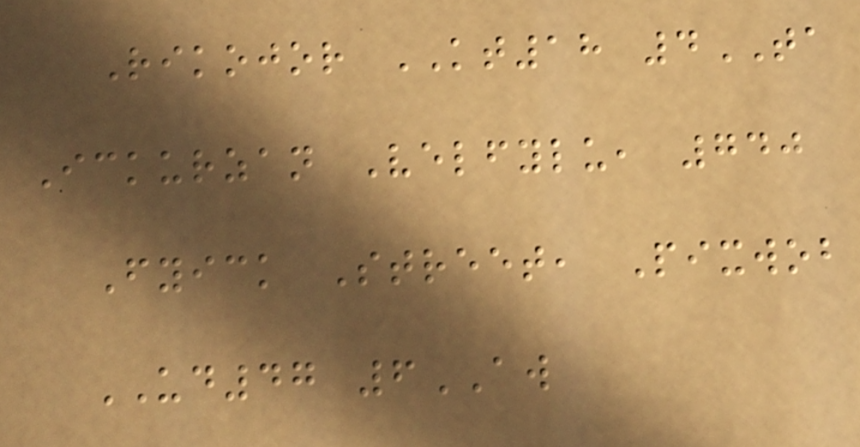Rikojor KT18 4TA
Ickurzan Velfylu, 740
Fyick Street, Pixwob
UD47 6AW
